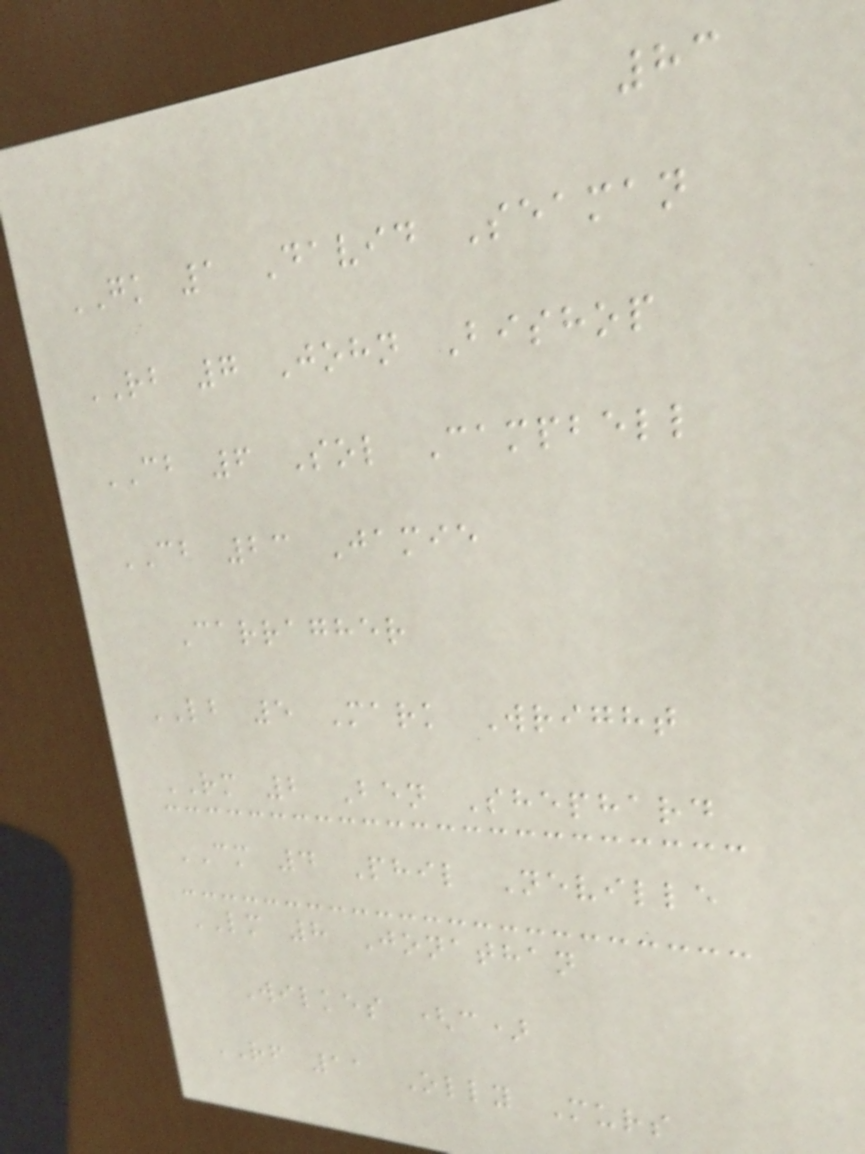83
GK 1 David Seaman
RB 7 John Bishop
CB 6 Sol Campbell
CB 23 Jamie
Carragher
LB 5 Mark Wright
RM 2 Ben Shephard
CM 4 Phil Neville
LM 8 Jonathan
Wilkes (c)
RF 11 Olly Murs
